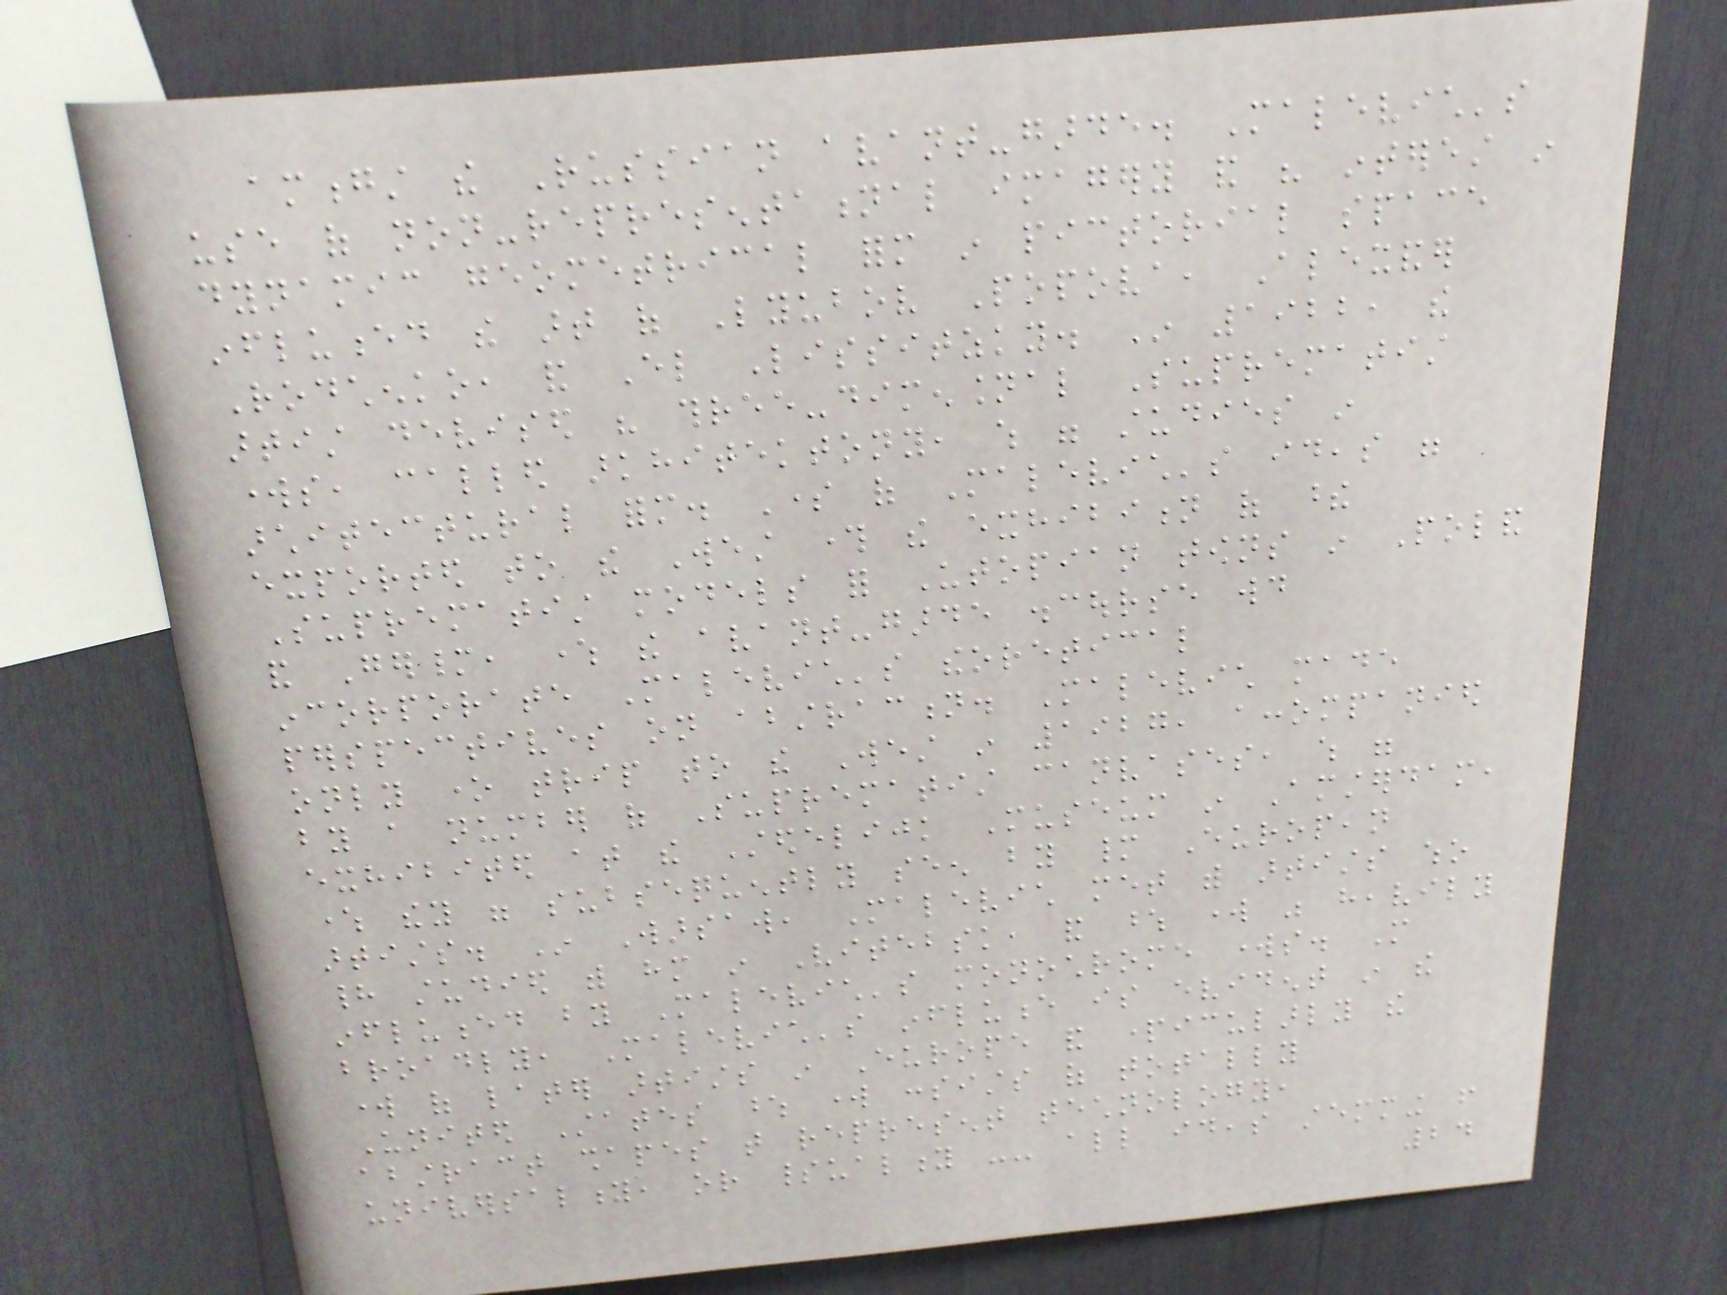amongst the Russian avant-garde. Malevich's
use of non-representational imagery and his interest in
dynamic geometrical form in pictorial space
influenced the art of Lyubov Popova, Alexander
Rodchenko, and El Lissitzky. In 1922, the
artist devised his three-dimensional Suprematist
works, called arkhitektony, which were studies in
architectural form. Some of Malevich's ideas were
exported to the West through the exhibition of these
Suprematist models for Utopian towns in Poland
and Germany, where the avant-garde discourse would
incorporate Malevich's theoretical
perspectives on abstraction. Malevich made
only one trip to the West in 1927, accompanied
by a number of Suprematist canvases, which were
exhibited at the Stedelijk Museum in Amsterdam,
where they were subsequently seen by many European
artists. In Warsaw, Malevich met with artists who
had studied with him in Vitebsk, and whose work was heavily
influenced by Malevich's monochrome works. More
broadly, Malevich's influence is evident in the
work of later artists in Europe and particularly the
United States whose work consists of totally
abstract shapes that represent technology,
universality, or spirituality -- all ideas stemming from
24
